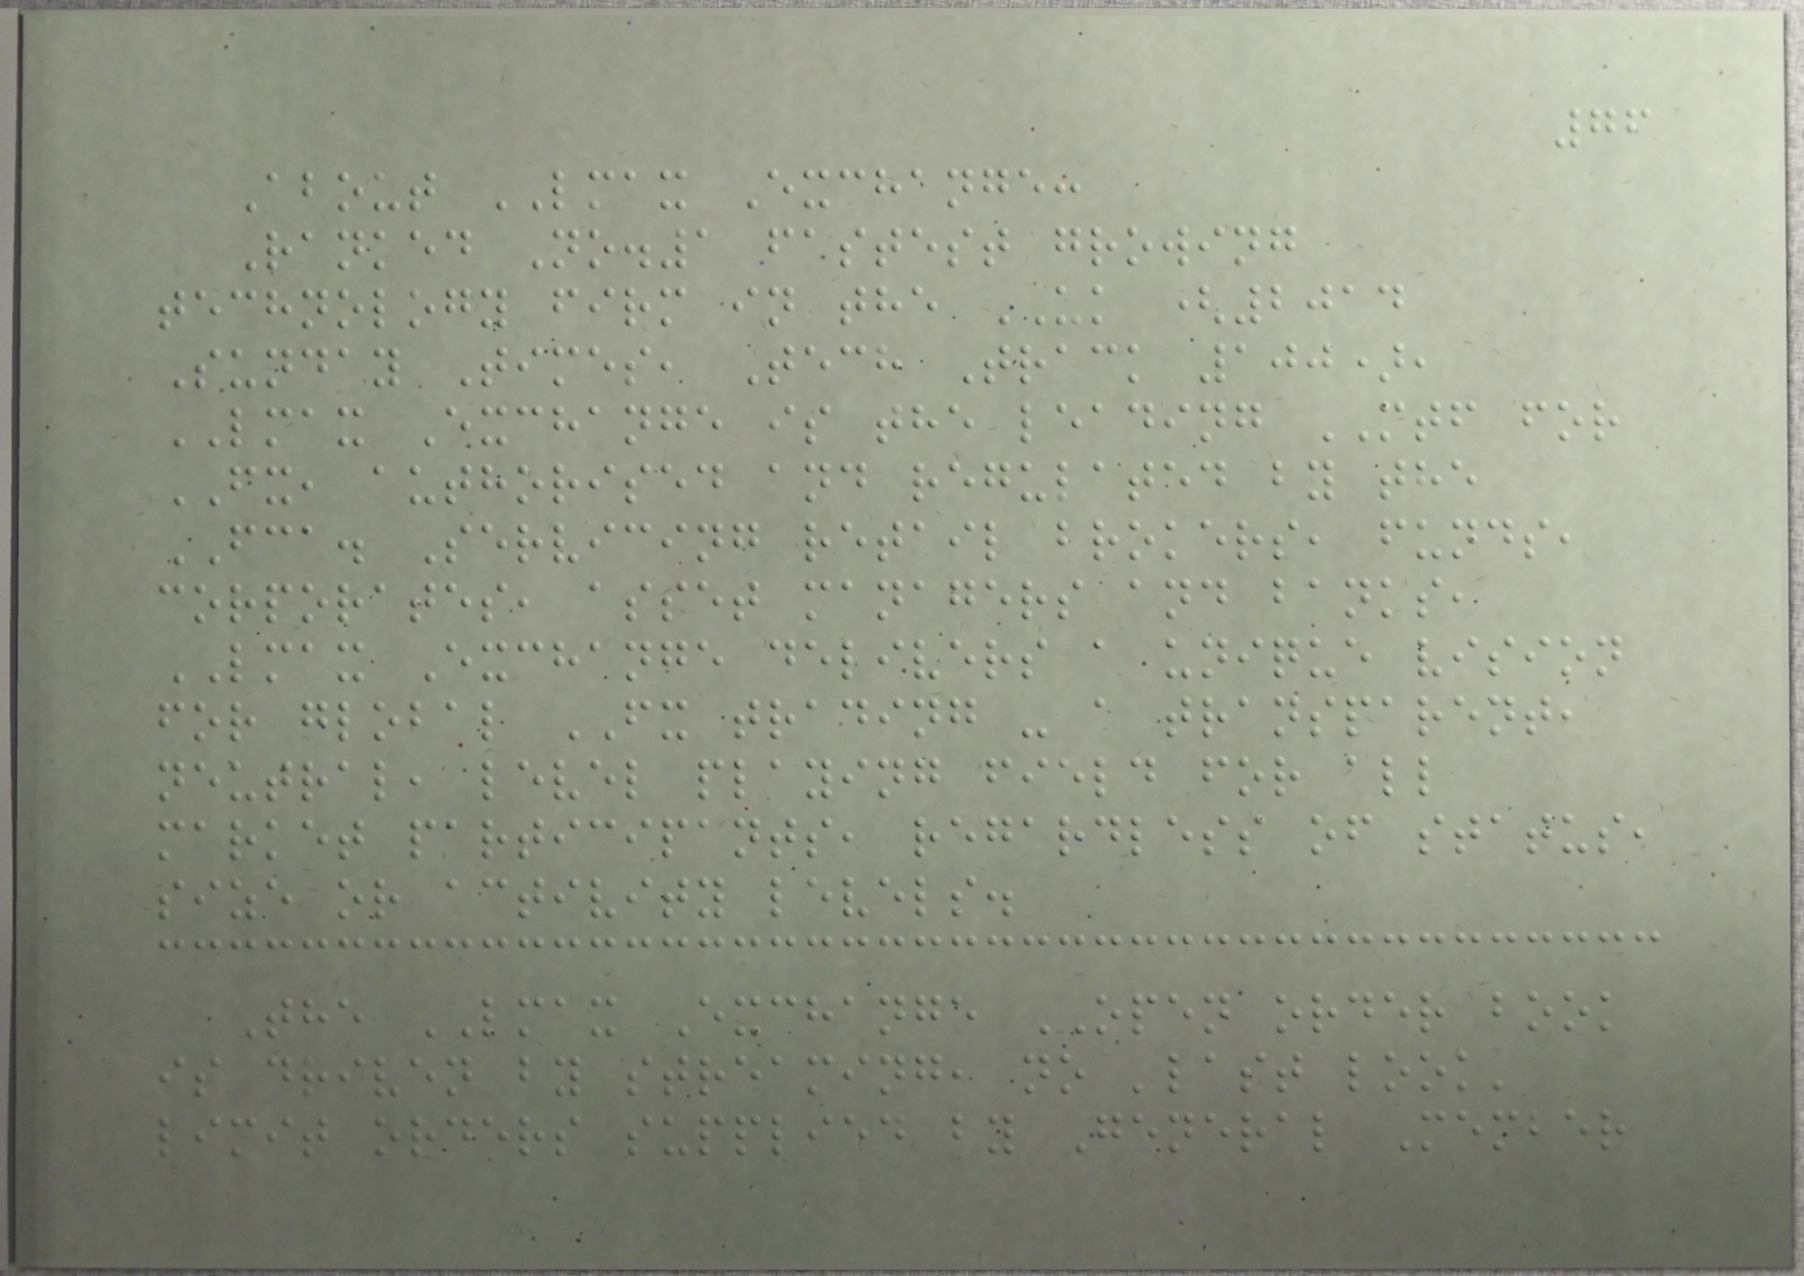76
About LMAX Exchange:
Ranked No.1 fastest growing
technology firm in the UK (2014
Sunday Times, Tech Track 100),
LMAX Exchange is the leading MTF for
FX, authorised and regulated by the
FCA. Servicing retail brokers, funds,
corporates, asset managers and banks,
LMAX Exchange delivers a unique vision
for global FX trading - a transparent,
neutral, level playing field for all
market participants, regardless of status,
size or activity levels.
The LMAX Exchange OPEN order book
is driven by streaming, no 'last look'
limit orders supplied by General Member
